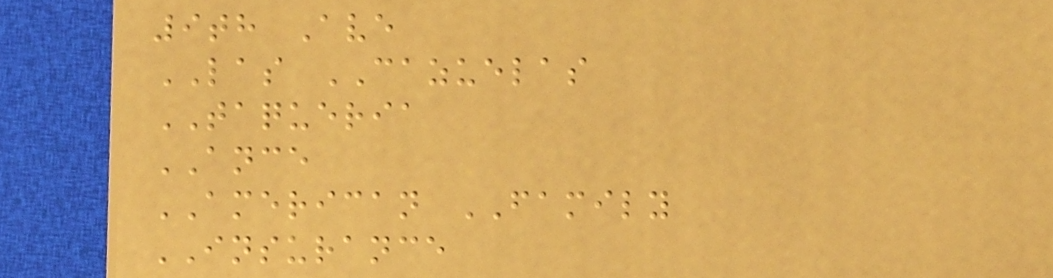9th Ave
LAS CAZUELAS
TAQUERIA
ANCE
AMERICAN FAMILY
INSURANCE
